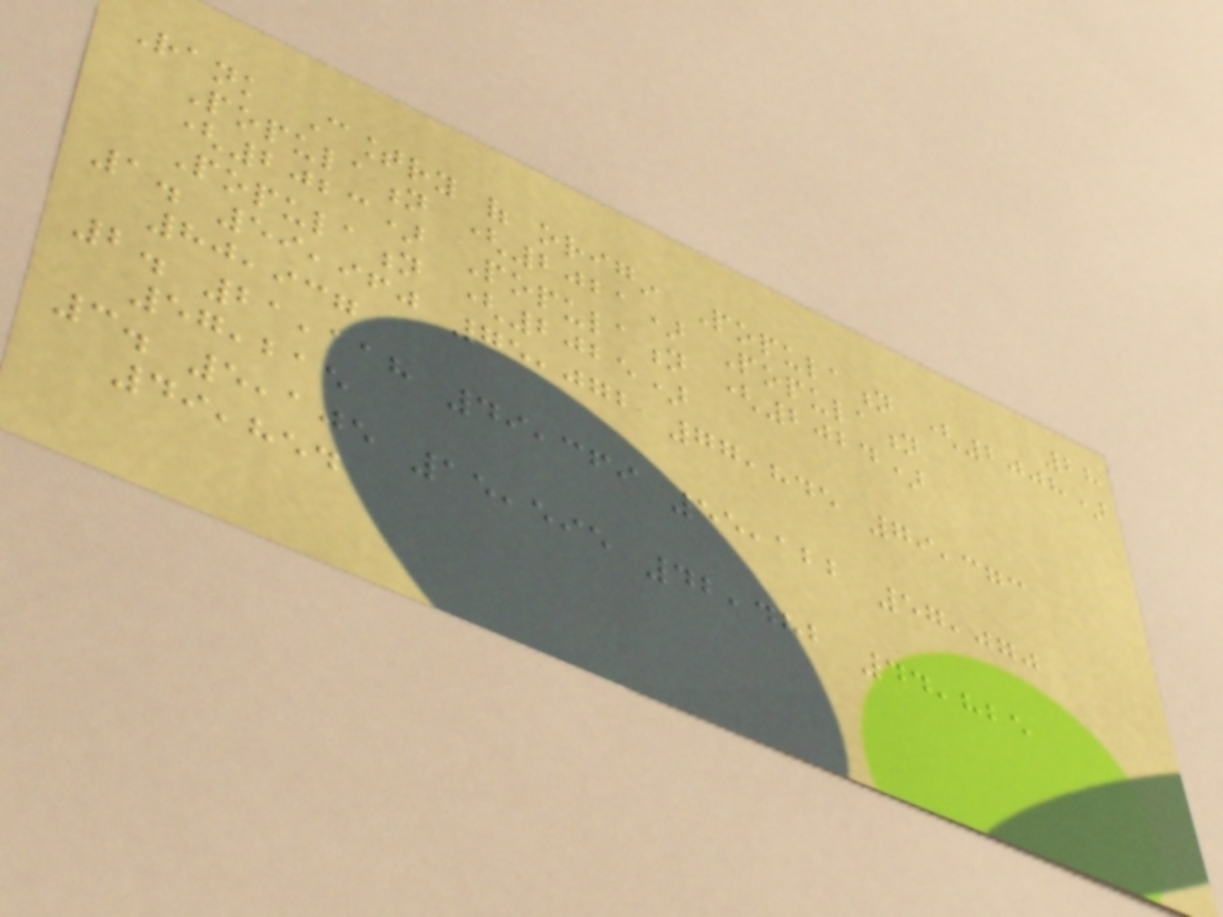28
Rank Country of origin Population (2008)
Population (2021) Population
(2023) Population (2024)
Population (2025)
1. 59,960 75,072 77,845 79,373
80,937
2. 21,118 49,369 55,122 57,070
57,215
3. 5,105 15,595 42,482 44,825
49,854
